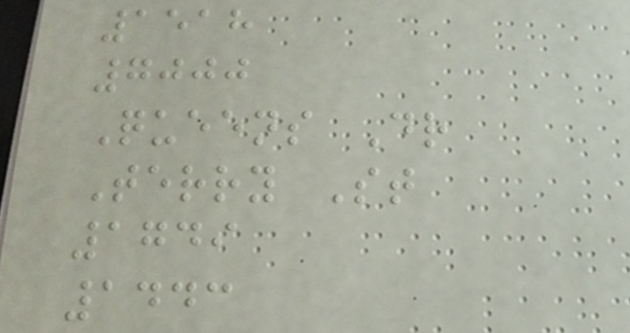1518
7000
Queens Dr
Terry St
1749
1443
